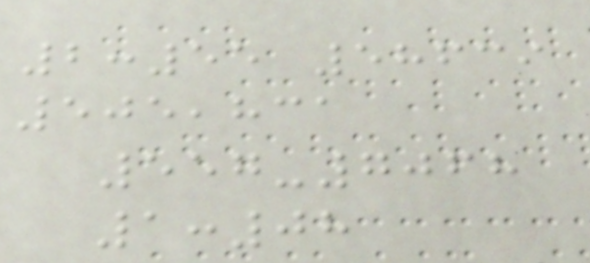2:55 58639
505,831
557-7068
1:08
